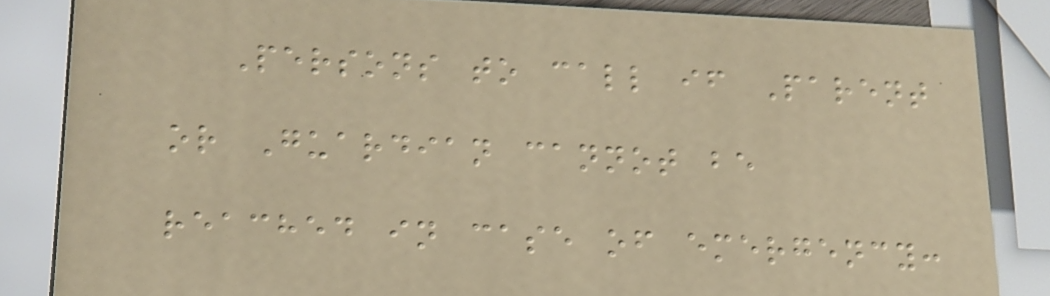Persons to call if Parent
or Guardian cannot be
reached in case of emergency:
